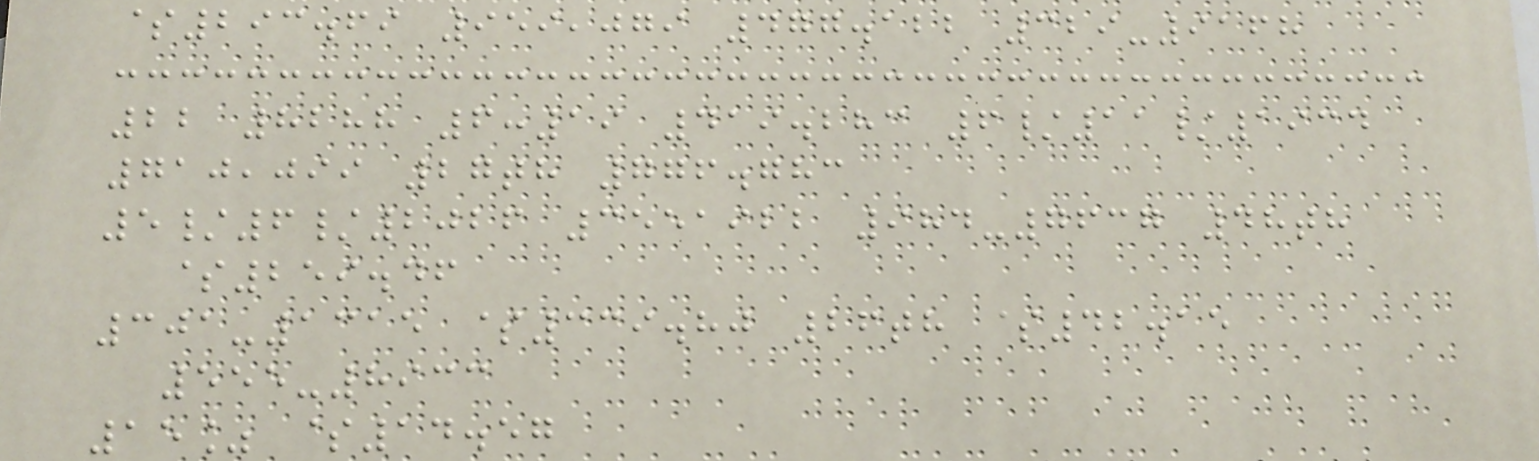$293.69 959,079 477.122 329-9168
22 8288 6:19 419.283 6/11/1934
710,099 27th 776.783
5/6/2026 3551922 984-7637 48th
$259.46
301-1315 $339.80 26th $42.15
555-8933
15% $14.57
